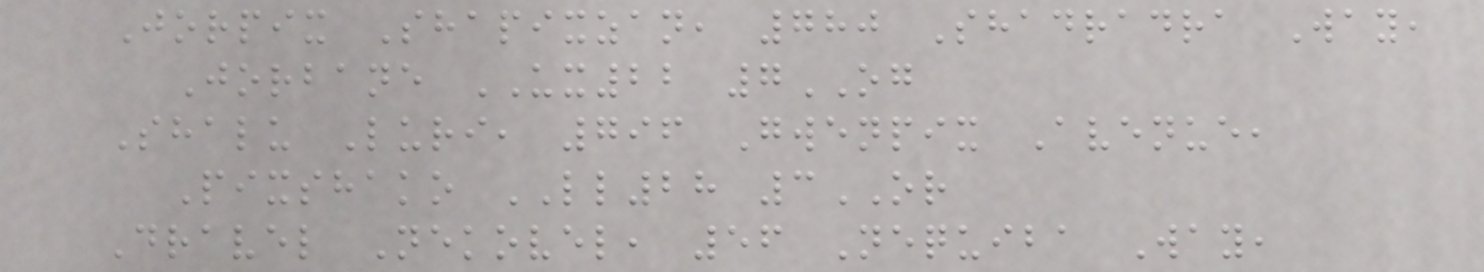Jorpix Shapixzan, 780 Shadradra Way,
Jorbane UX22 7OG
Shalu Luri, 796 Gwenpix Avenue,
Pixshako LL28 3OR
Dravel Nekovel, 56 Nequiba Way,
